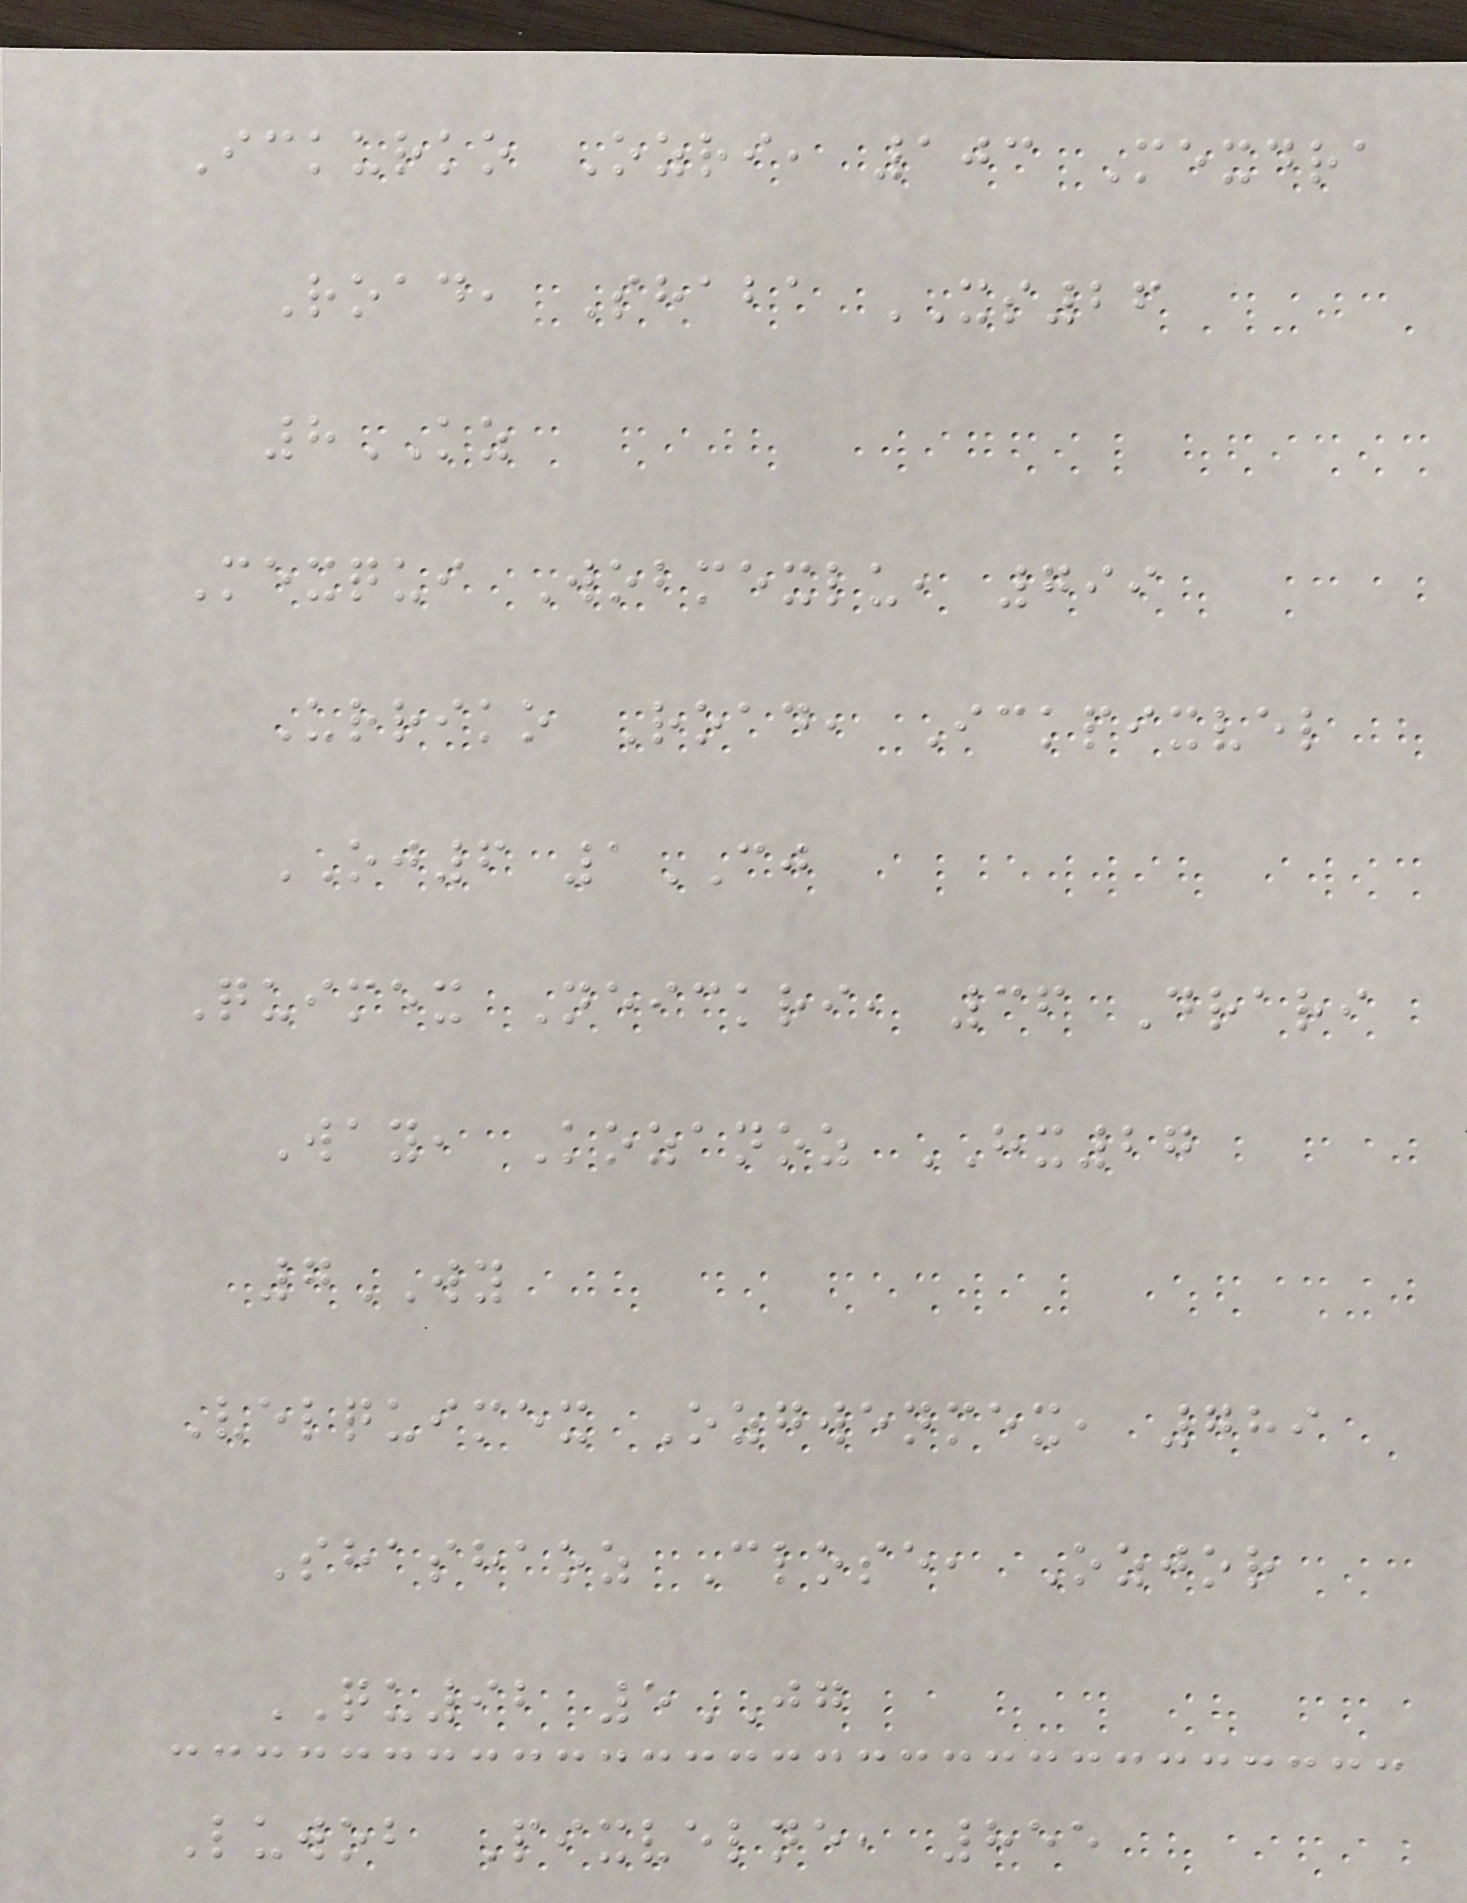Ickurko Ozri, 103 Mexdra
Road, Shaba XS26
8KZ
Mexqui Wobmexlu, 799
Urriko Road, Ickpixvel
OJ6 1CJ
Quimex Neickri, 36 Drari
Way, Kozanoz HX27
7WY
Velquimex Ozgwenmex, 789
Shashaoz Close, Ozjor
QU92 5JG
Luwob Pixvelne, 855
